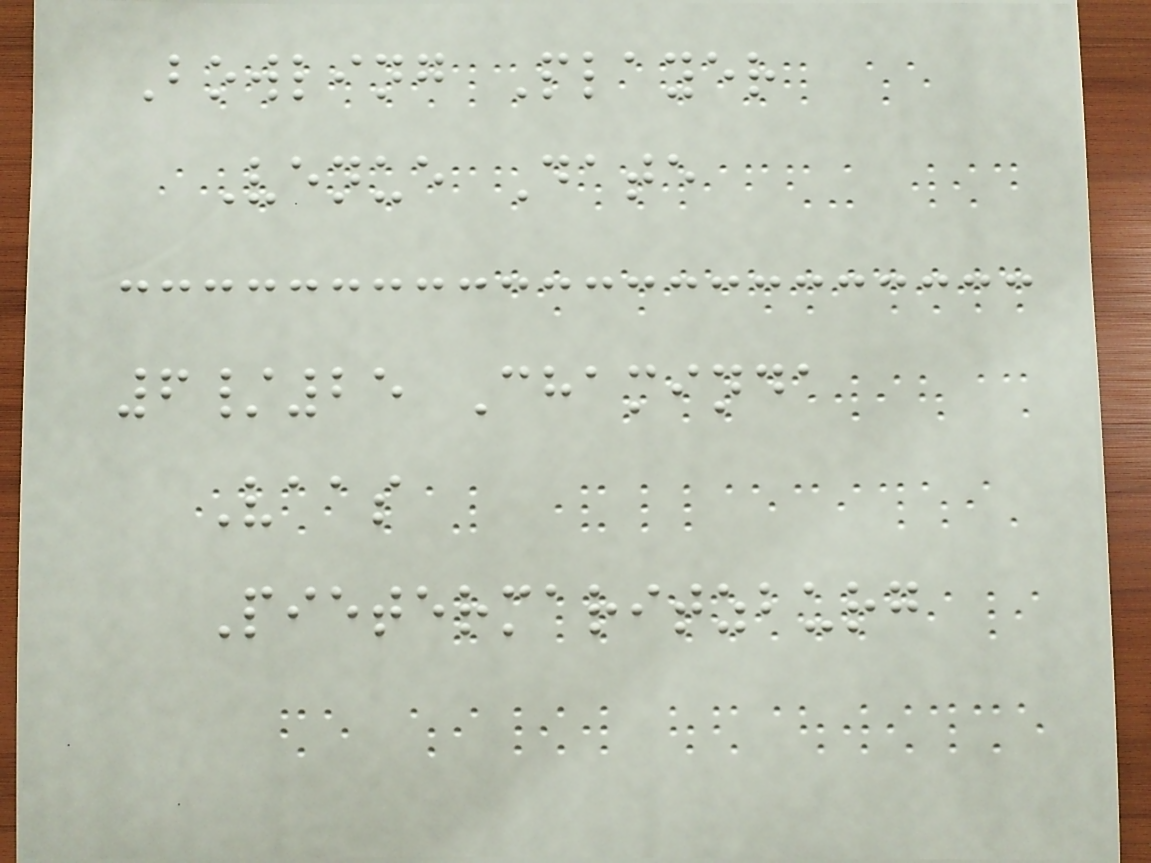Bowling Player
Venue Date
6/25 Chaminda
Vaas
Pietermaritzburg
